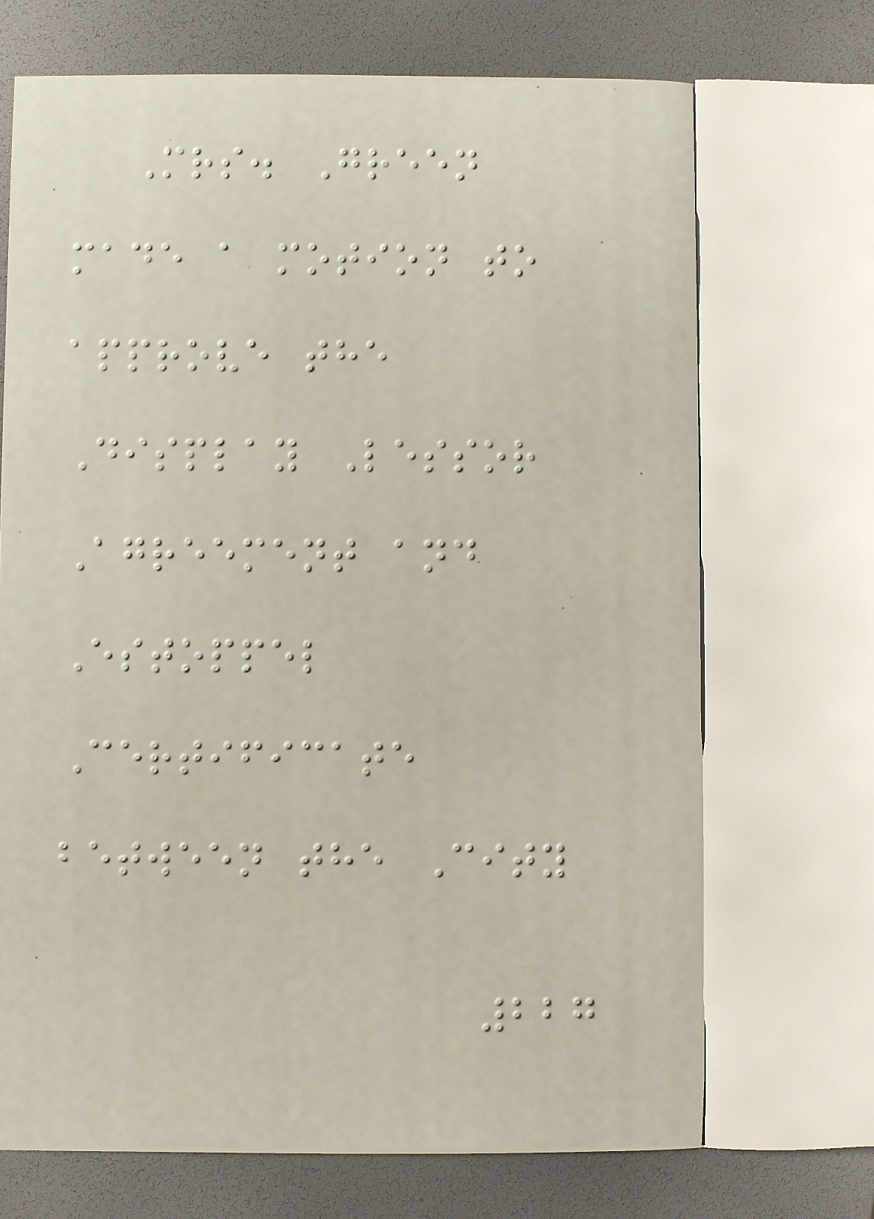Mrs. Green
made a motion to
approve the
Display Lessor
Agreement and
Estoppel
Certificate
between the City
227
